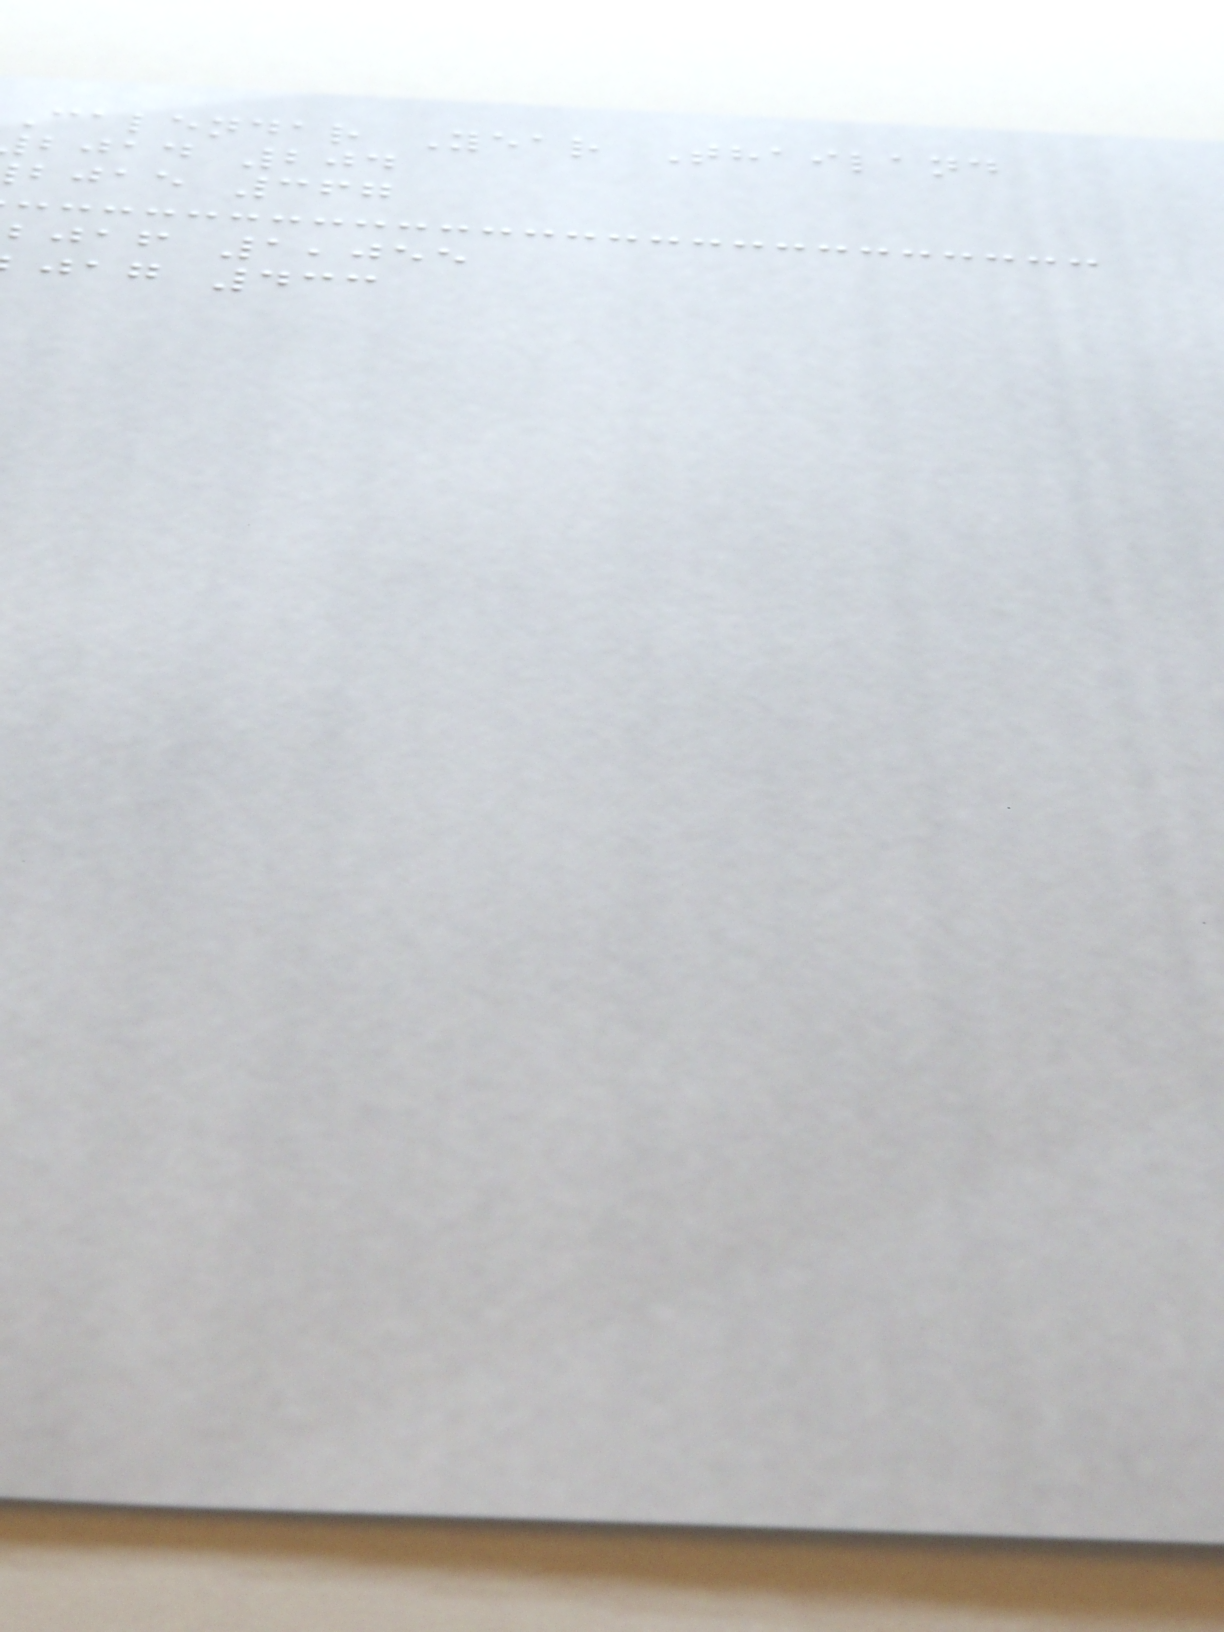Calendar Year Thailand
bjad 204
bjae 367
bjaf 1,055
jag 433
